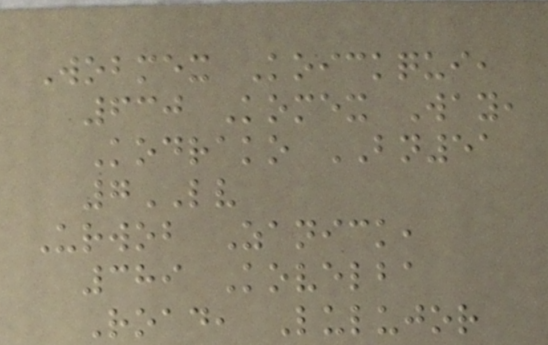Wobmex Koickqui,
630 Komex Way,
Kodrako BN51
7LV
Urwob Zanick,
389 Kovelba
Road, Lulujor
